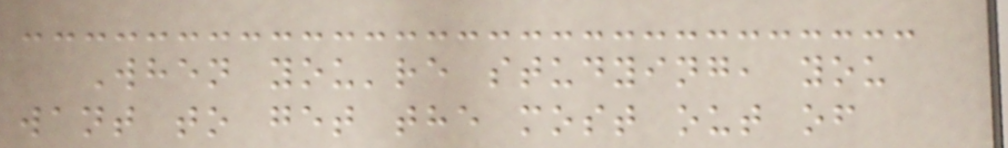When you're studying, you
want to get the most out of
